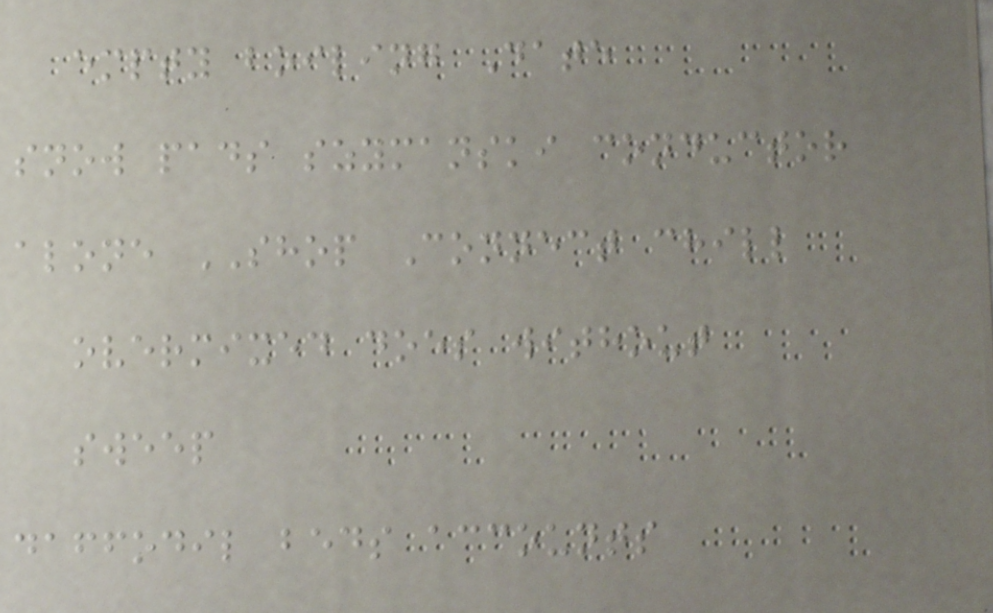empty boiling Date
snow pads szymanski conductor
alone SHOP Connect chill
overmixed does without
sweep
daffodil beds accounts
